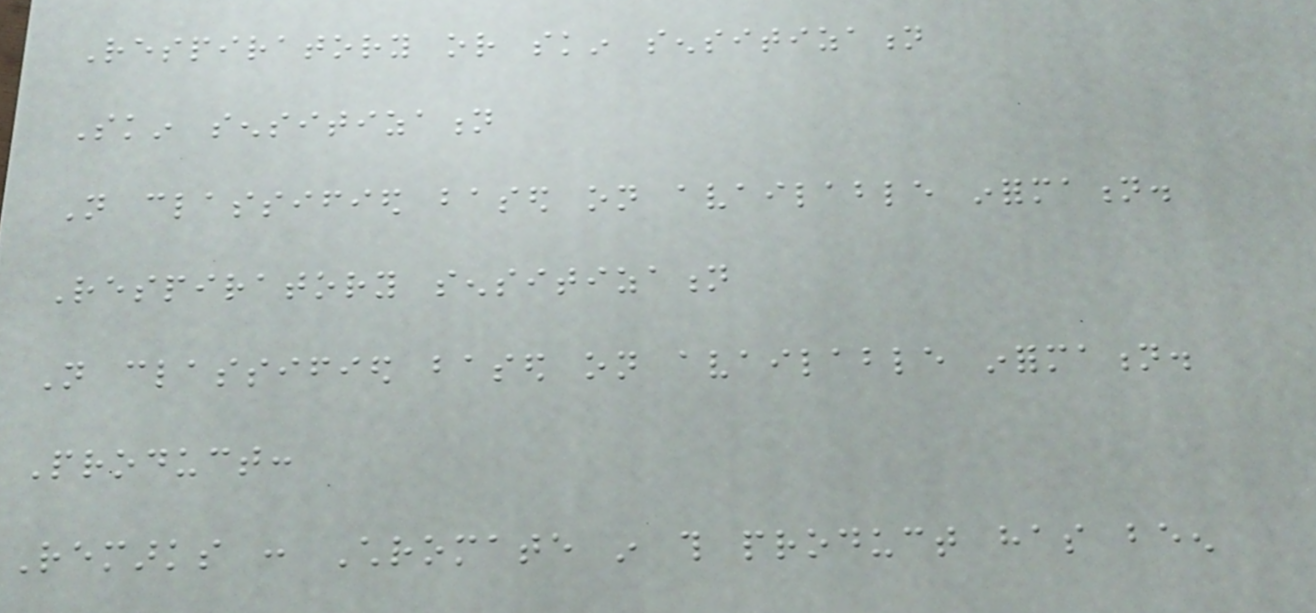Respiratory or skin sensitization
Skin sensitization
Not classified based on available information.
Respiratory sensitization
Not classified based on available information.
Product:
Remarks : Chromate in this product has been
